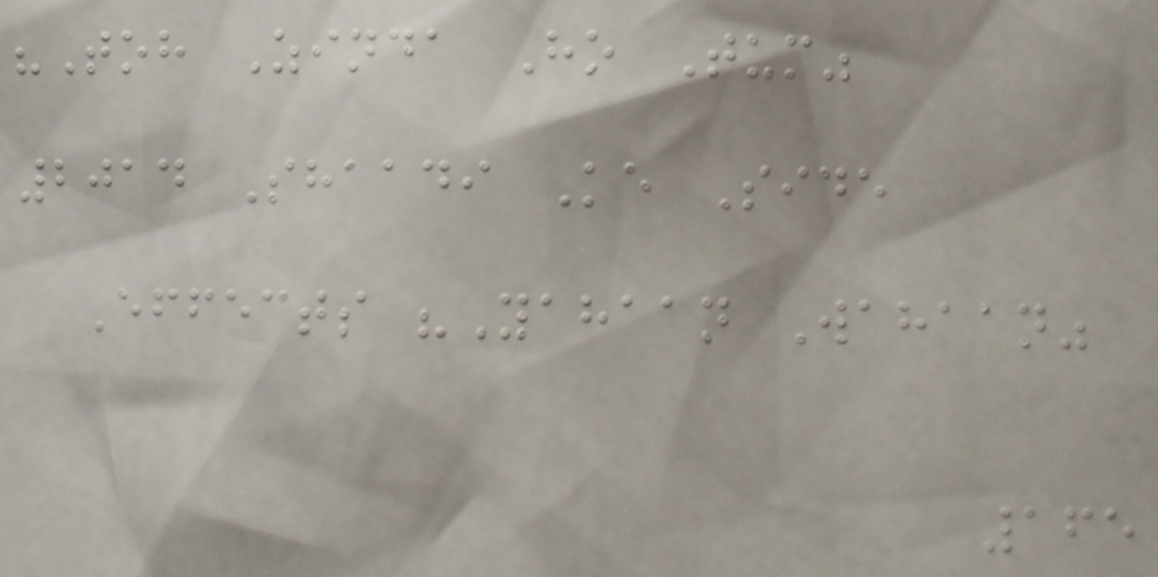"Toh Zinda Ho Tum"
2014 Shaadi Ke Side
Effects "Yahaan Wahaan"
165
